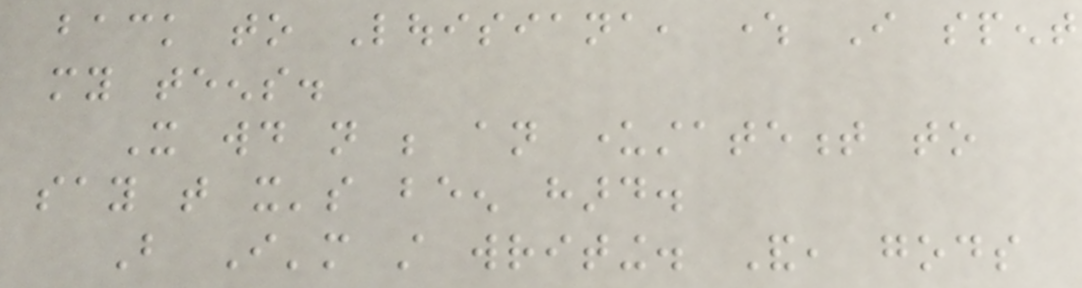back to Louisiana, where I spent
my teens.
It would not be an understatement to
say that it's been hard.
But I'm still writing. And, gods
